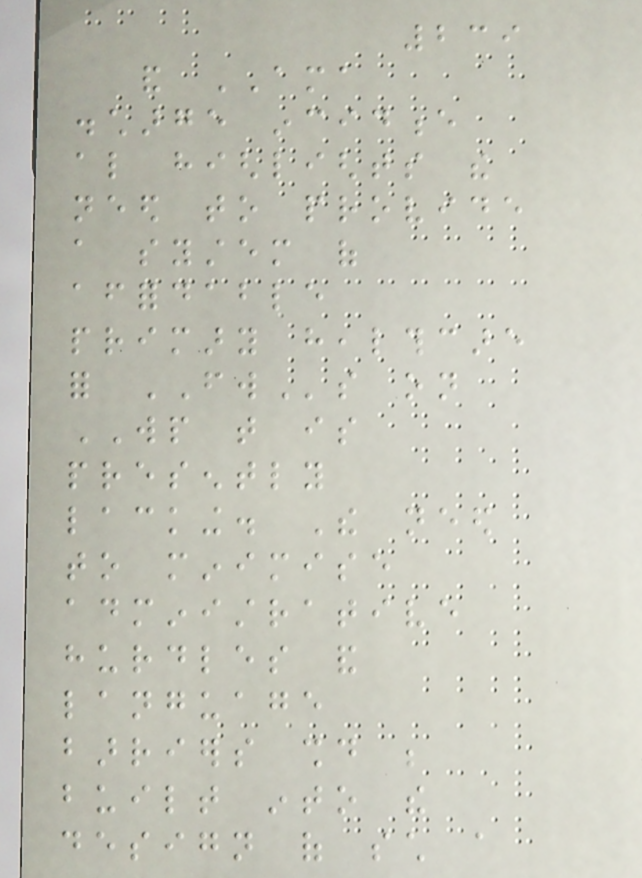239
and AMA
discharge incidence
also highlights the
need to provide
a system of
affordable
primary healthcare
for FWs on
WP that is
presently
lacking. The need
to minimise
administrative
hurdles and
language
barriers should be
built into the
design of such a
